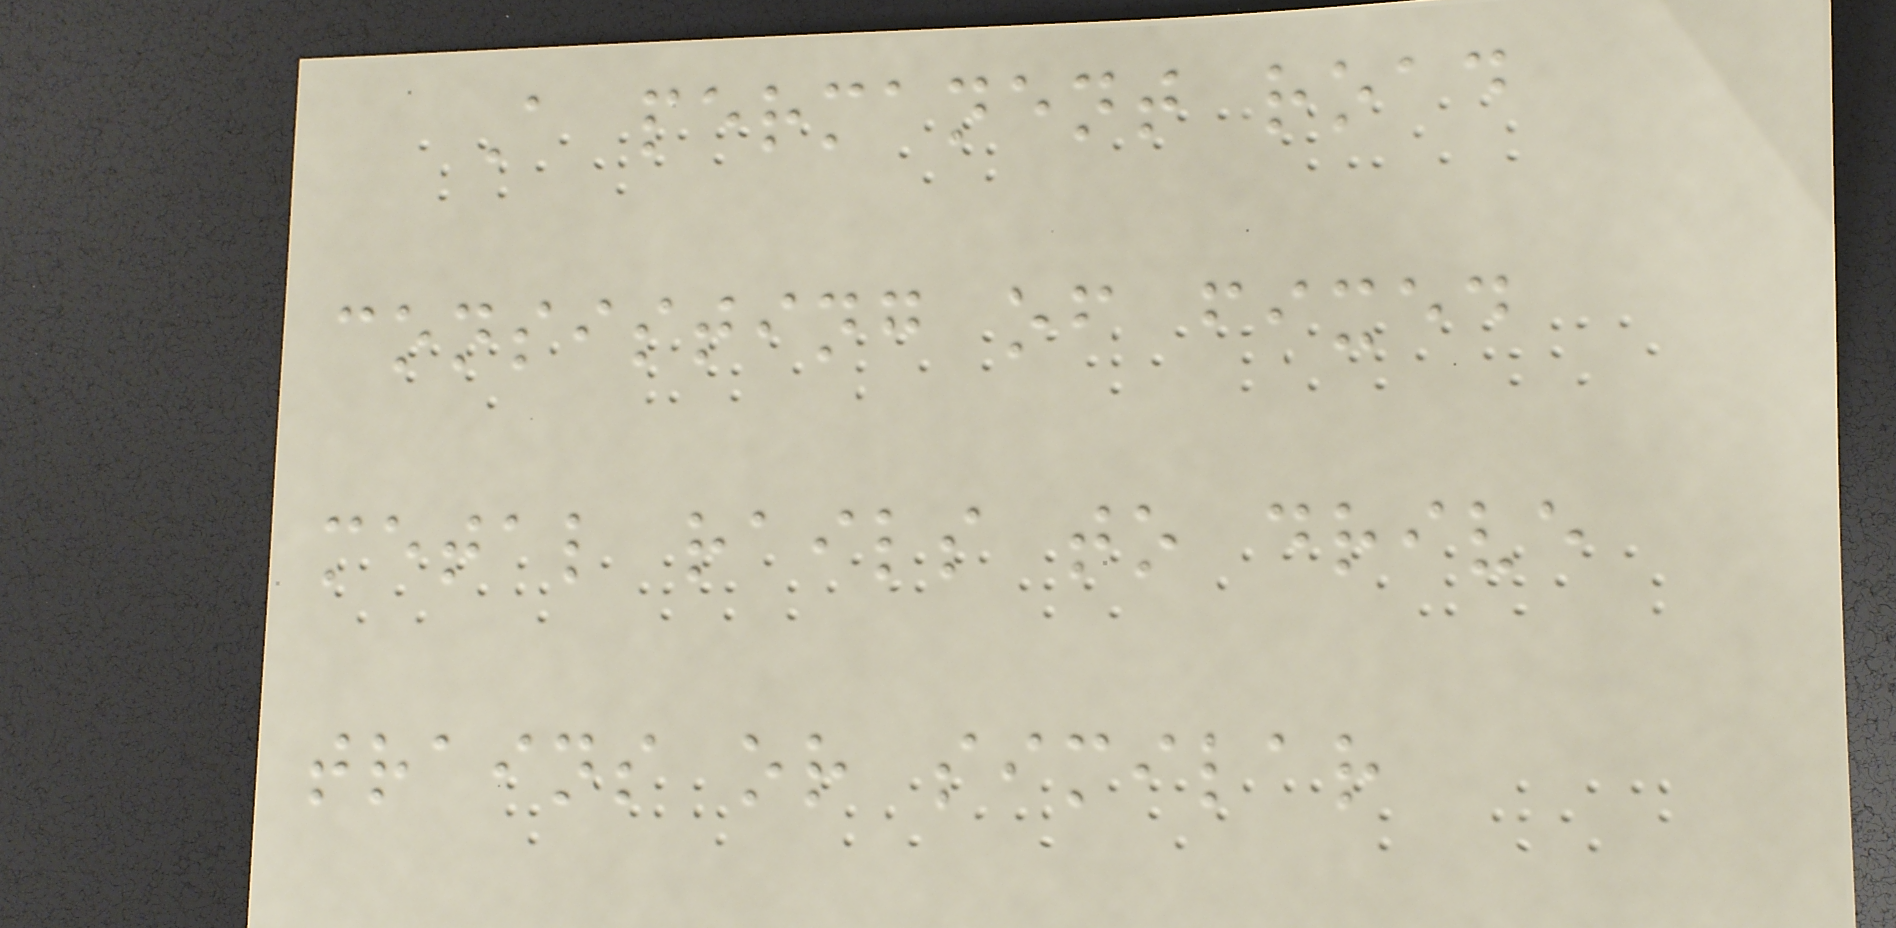A permanent road
consisting of fixed
metal rails to drive
trains or similar
